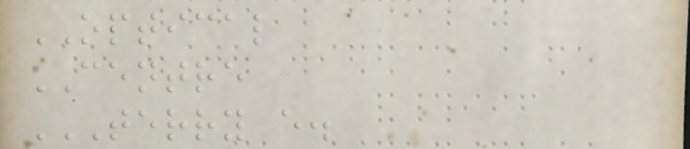OPTICAL
CENTRE
TERRY E.
